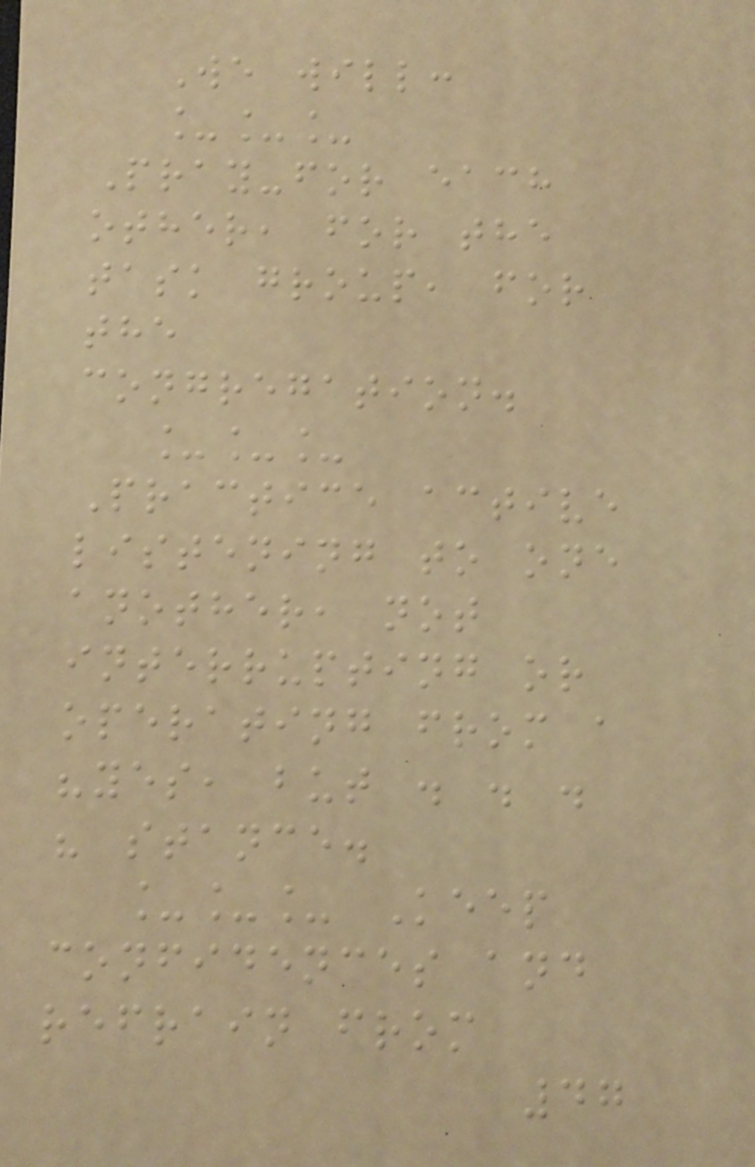We will:
___
Pray-for each
other, for the
task group, for
the
congregation.
___
Practice active
listening to one
another, not
interrupting or
operating from a
"yes, but . . .
" stance.
___ Keep
confidences and
refrain from
47
